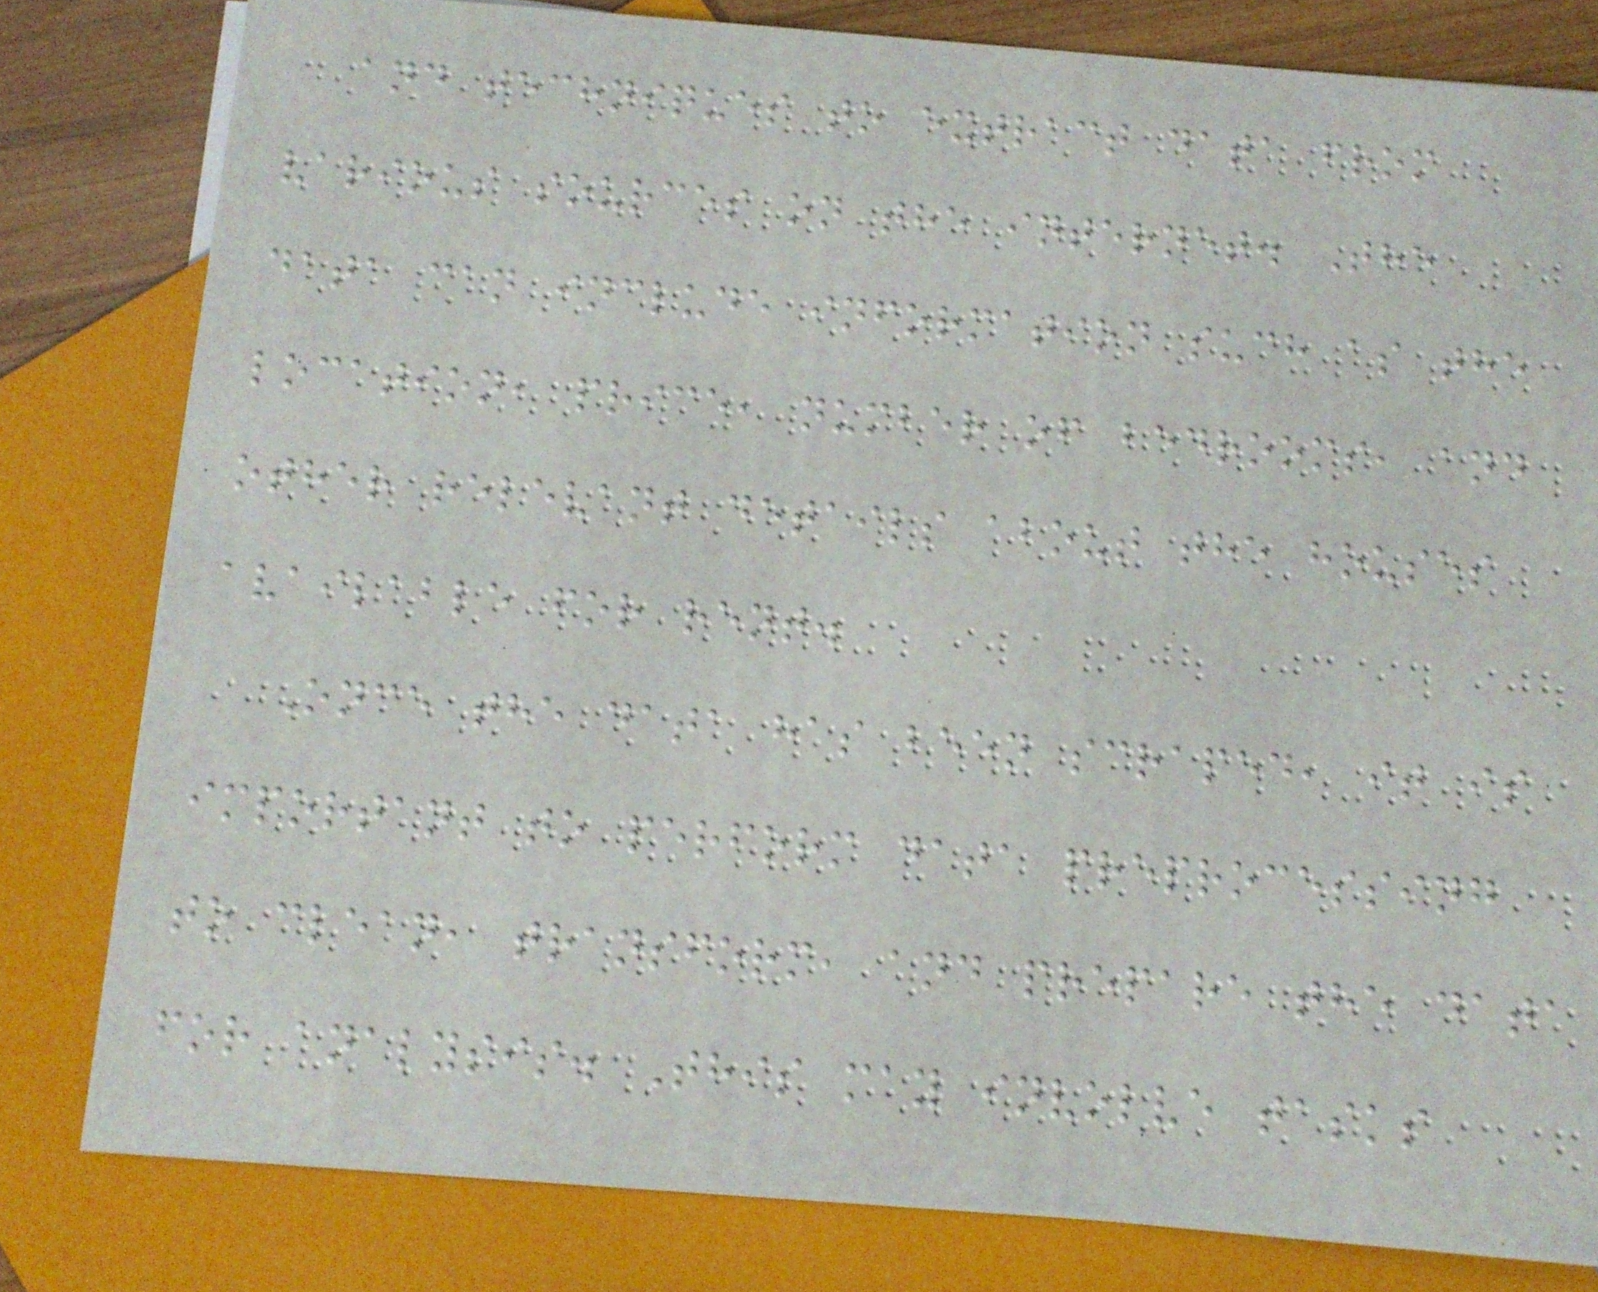and techniques to extract data from
various sources on the internet. The
data can include information such as the
location, price, number of bedrooms, and
other relevant details about the houses
available for rent.
Once the data has been scraped, it is
important to perform data preprocessing
to clean, transform, and prepare the data
for analysis. This may involve tasks
